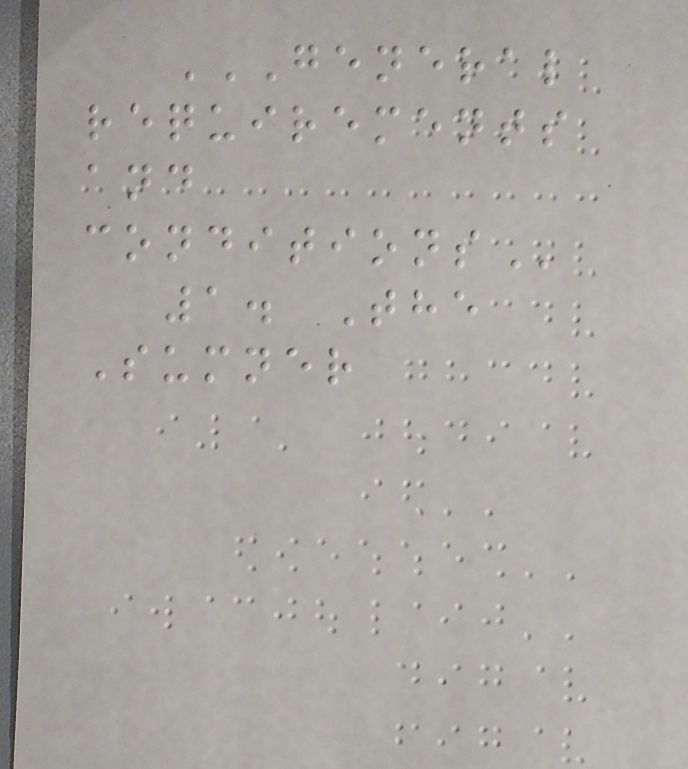GENERAL
REQUIREMENTS
AND
CONDITIONS
1. The
Sumner
